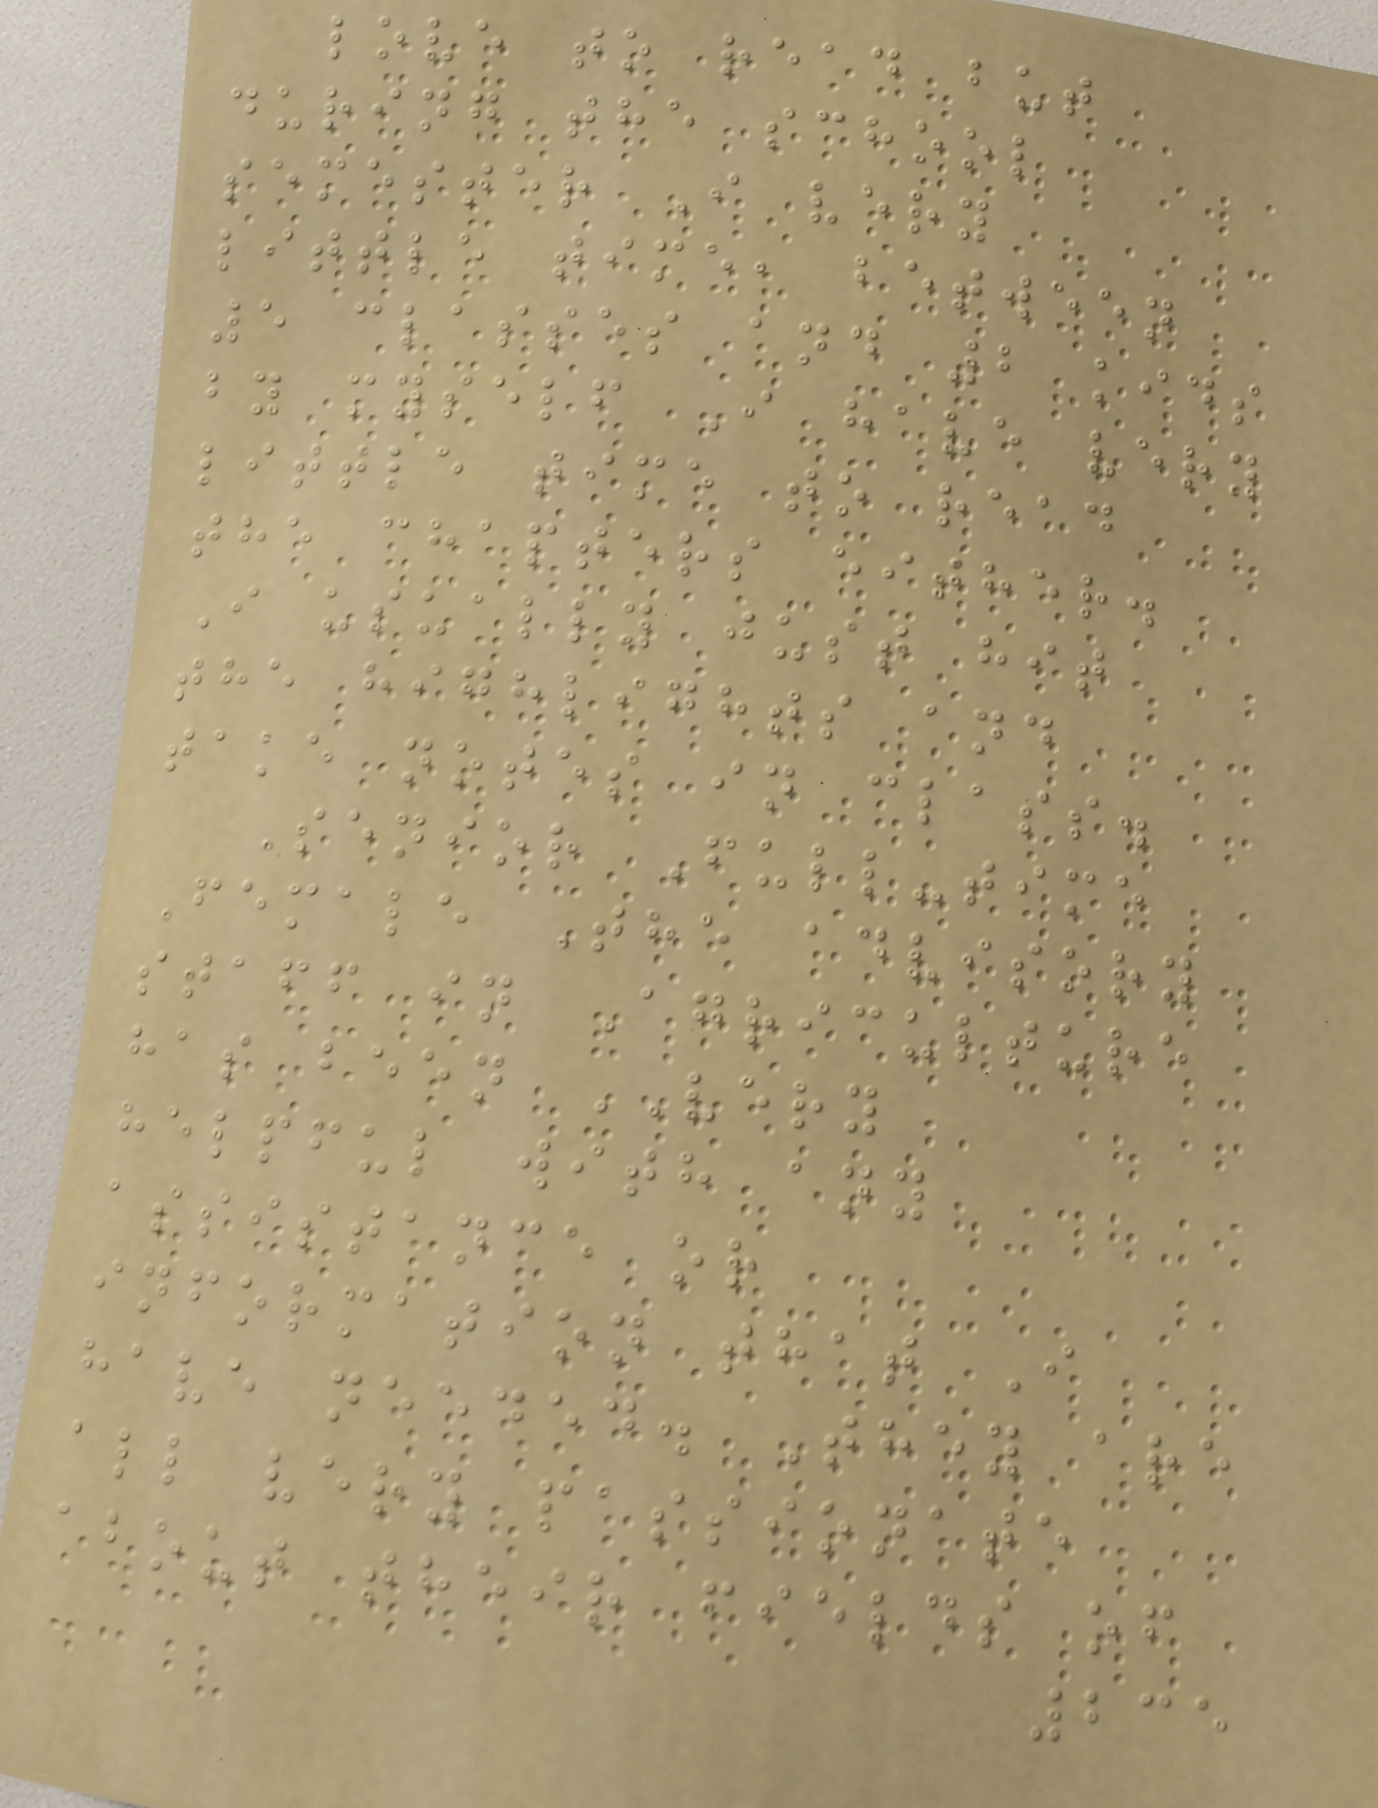love to read but
during the school
semester I very
little time, between
5 classes and 2 kids
by myself I have very
little time to read
the chapters either.
I usually just hit
the highlights and
take notes in class.
Senior Full-time
Female The advisory
staff in Agriculture
has been VERY
helpful with any
assistance or
information that I
have needed. They are
all very passionate
about their fields of
235
